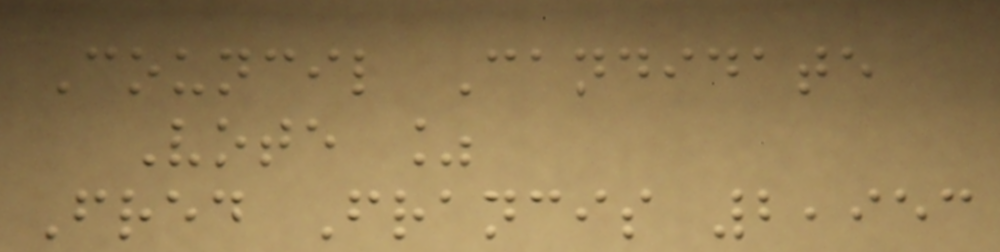Council Candidate
Vote %
Fred Francis 2,953
